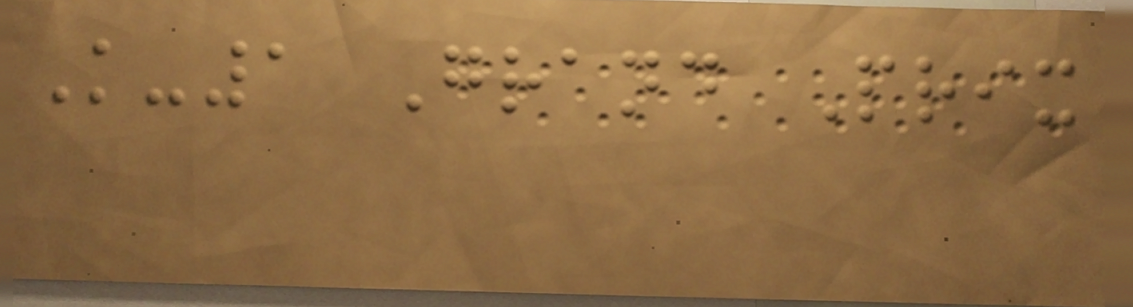K-1 Grand Prix
